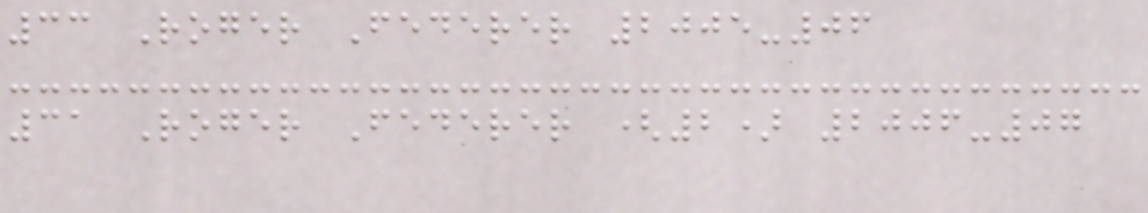33 Roger Federer 2005-06
31 Roger Federer (2) 2006-07
